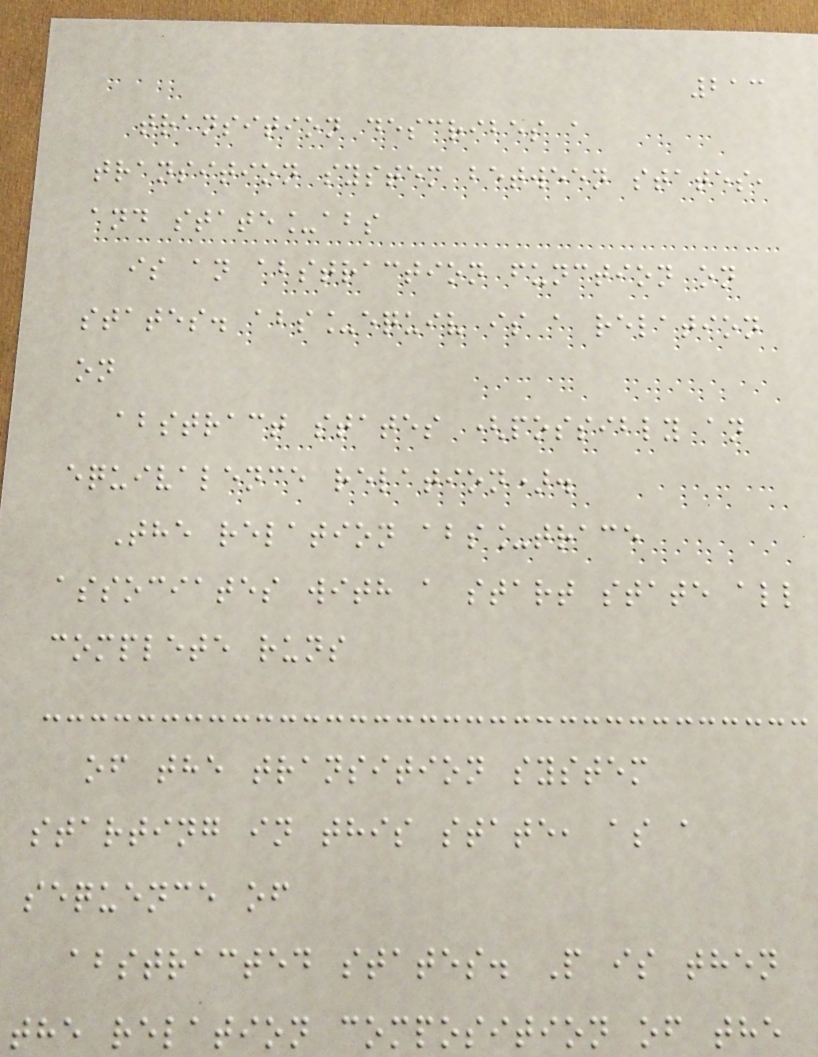213
transition describes a
transition system between states,
and state_abs
is an abstraction function on
states. abs_equiv is a relation
on
abstract states (possibly an
equivalence relation).
The relation abs_trace
associates with a start state all
complete runs
of the transition system
starting in this state, as a
sequence of
abstracted states. P is then
the relation composition of the
